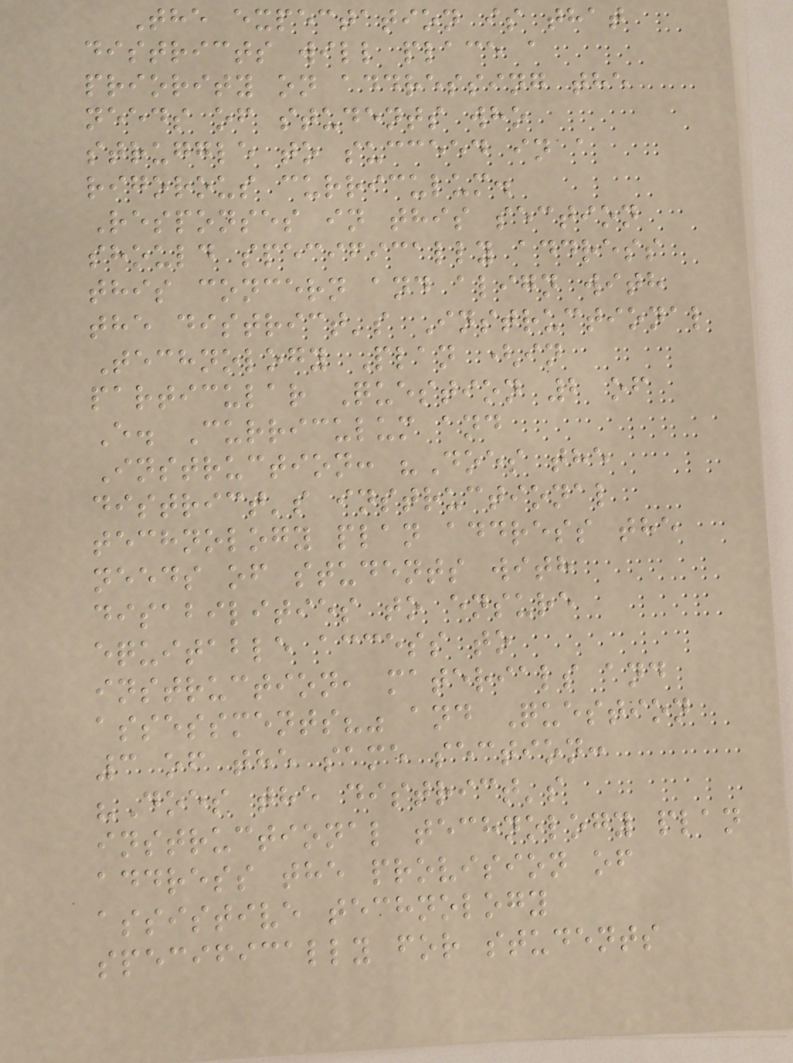The expectation is that
districts will place a
priority on addressing the
needs of students who
struggle to succeed in a
rigorous curriculum.
Responses in this section
should specifically address
this concern and align with
the district's Instructional
Technology Plan (in
particular Question 2 of
E. Curriculum and
Instruction: "Does the
district's instructional
technology plan address the
needs of students with
disabilities to ensure
equitable access to
instruction, materials and
assessments?" and Question
3 of the same section:
"Does the district's
instructional technology plan
address the provision of
assistive technology
specifically for students
